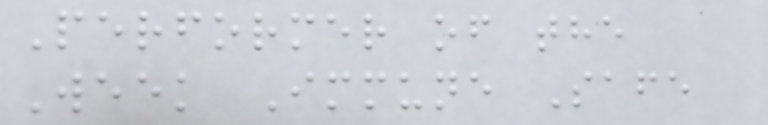Performer of the
Week Immune Safe
